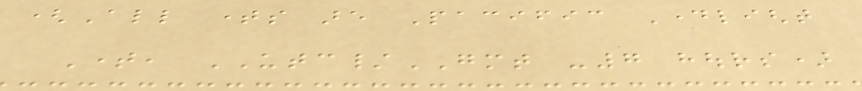(All times are Pacific Daylight
Time, UTC/GMT -7 hours)
